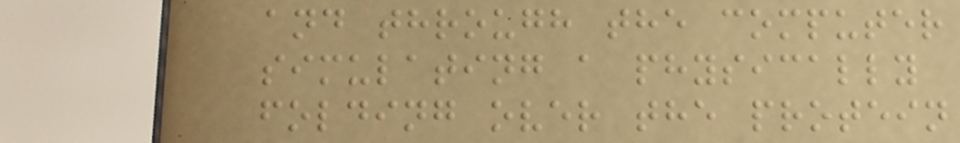and through the computer
simulating a physically
folding over the protein
